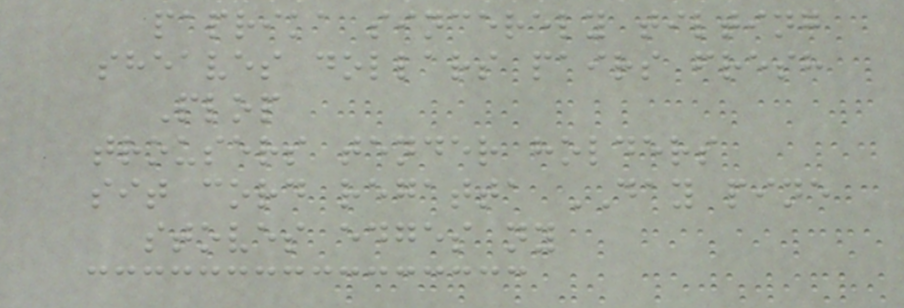paprika sincerely tilting
sheaves dollars pairs fresh
Plop
trousers tender holders
sit cord regatta DAY pine
stoves edges ny
